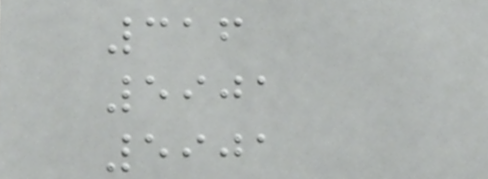316
5901
5901
